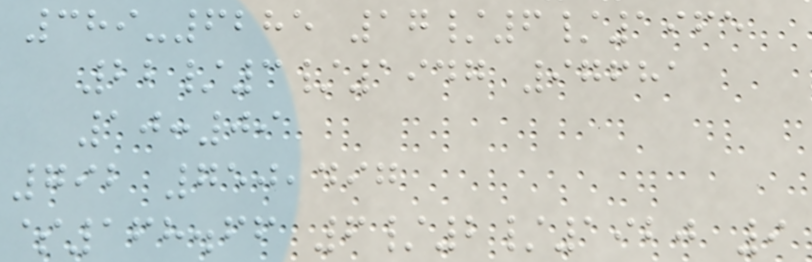389-6285 17/6/1965
22/3/1947 97681
10:09
792 750,497
$168.66 6/2/1920 9
